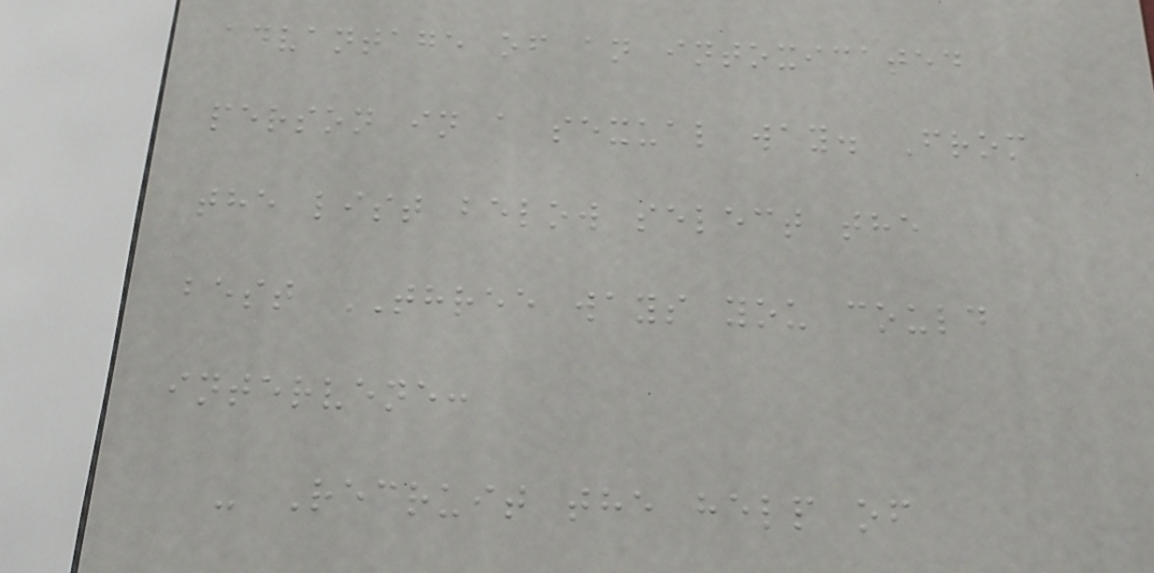advantage of an intoxicated
person in a sexual way. From
the list below select the
best THREE ways you could
intervene:
- Recruit the help of
